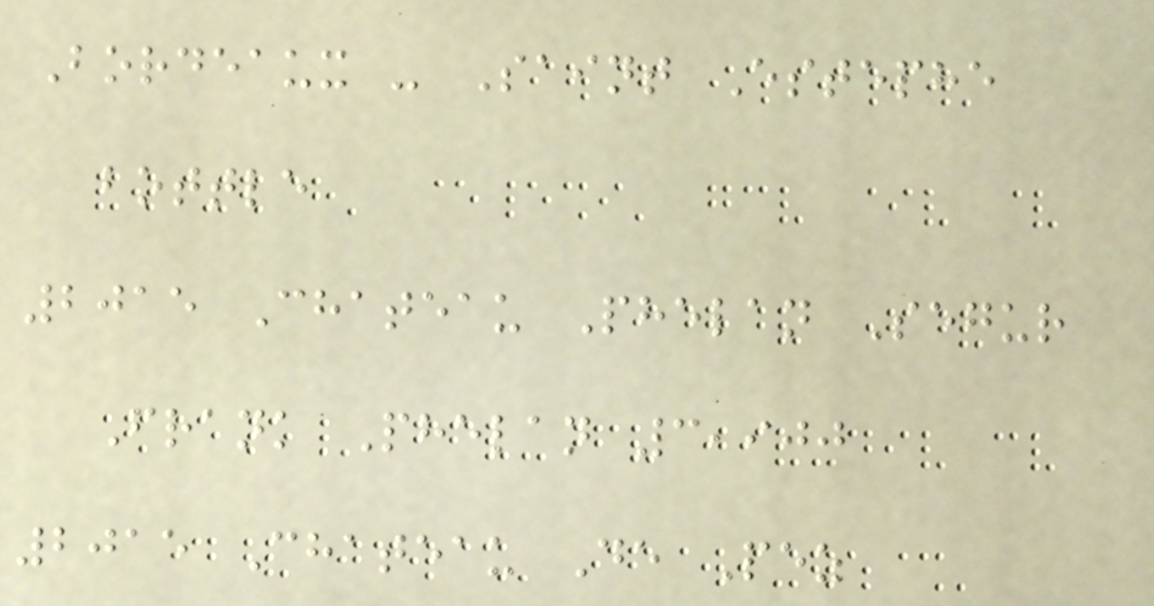Bordeaux - Saint Estephe
bottle
2015 Chateau Phelan Segur
Frank Phelan 3,900
2015 Chateau De Pez
